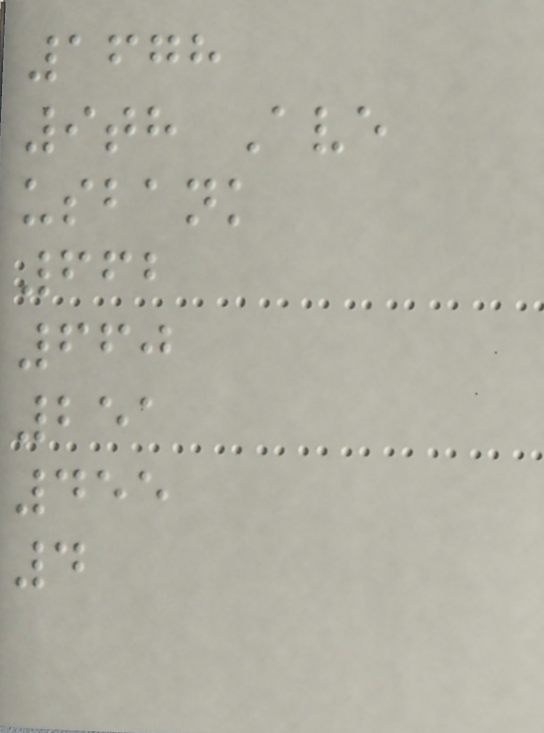1678
9th Ave
usbank
662
660
251
455
4
